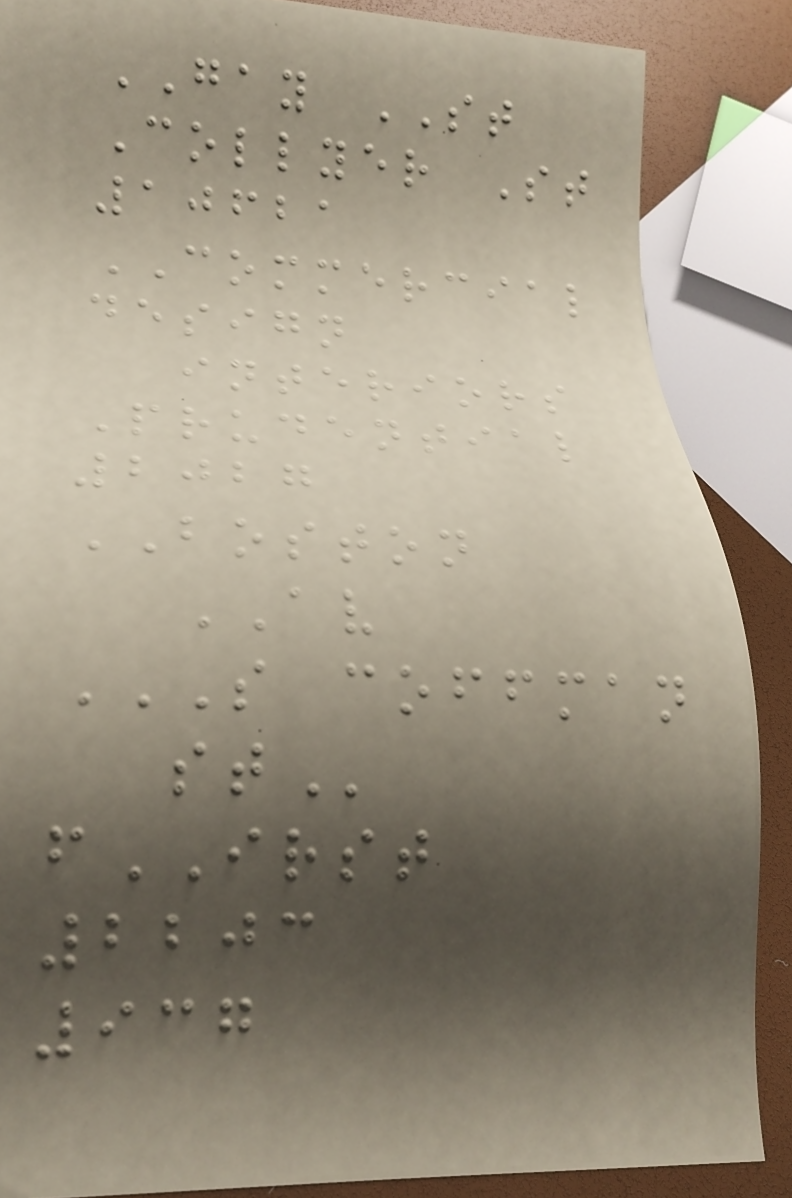GAY ST
Collyer St
10621
COMMERCIAL
design
interiors
Prudential
2027
BOSTON
AV
S COFFMAN
ST
fIRST
2203
937
